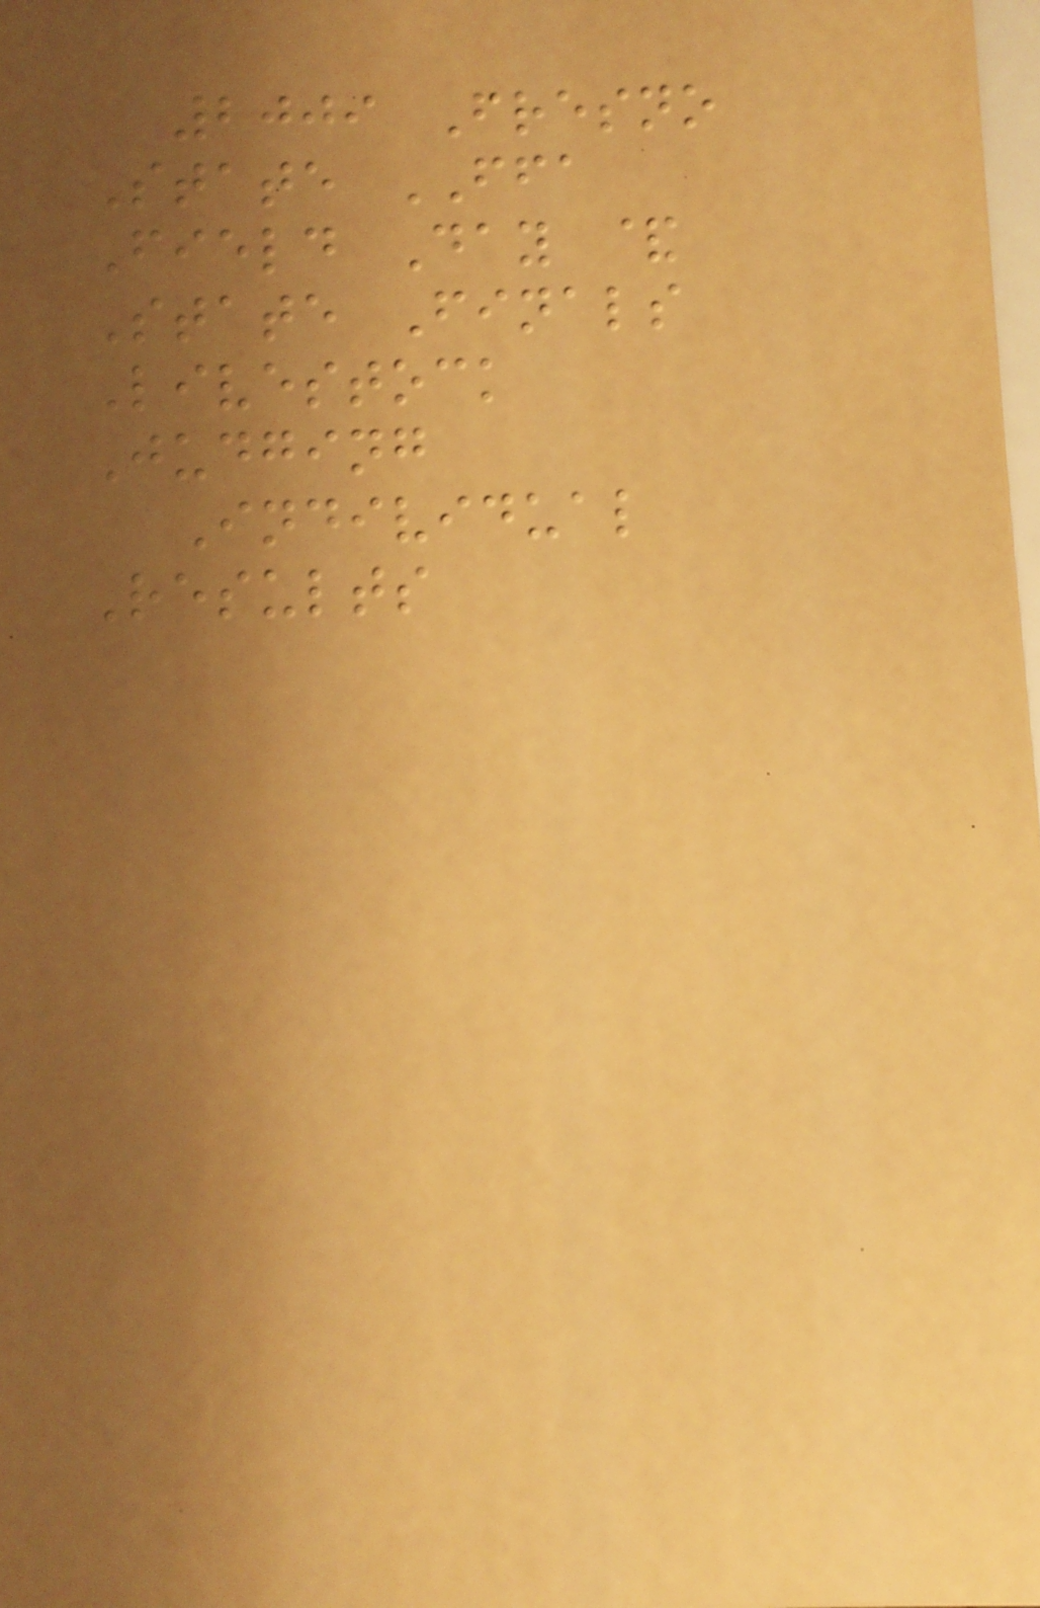2009 Fresno
State FFA
Field Day &
State Finals
Livestock
Judging
Individual
Results
